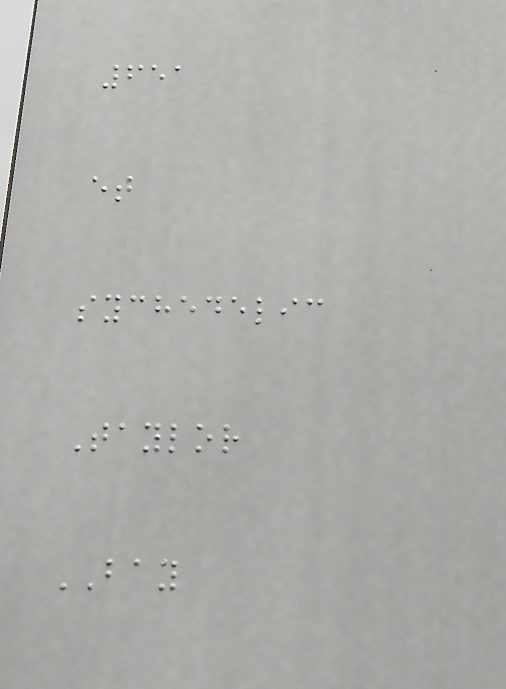651
et
sychedelic
Taylor
BAY
